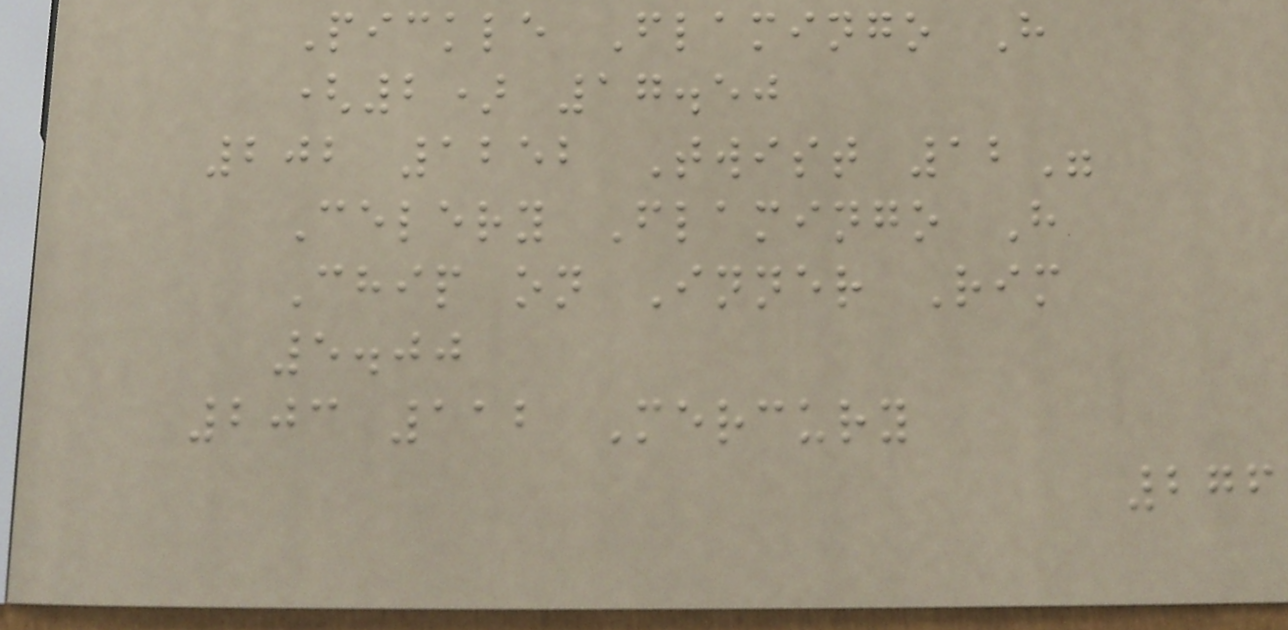Pickle Flamingo H
(2) 17.50
202 1252 Twist 12"
Celery Flamingo H
Chip on Inner Rim
5.00
203 112 Mercury
276
